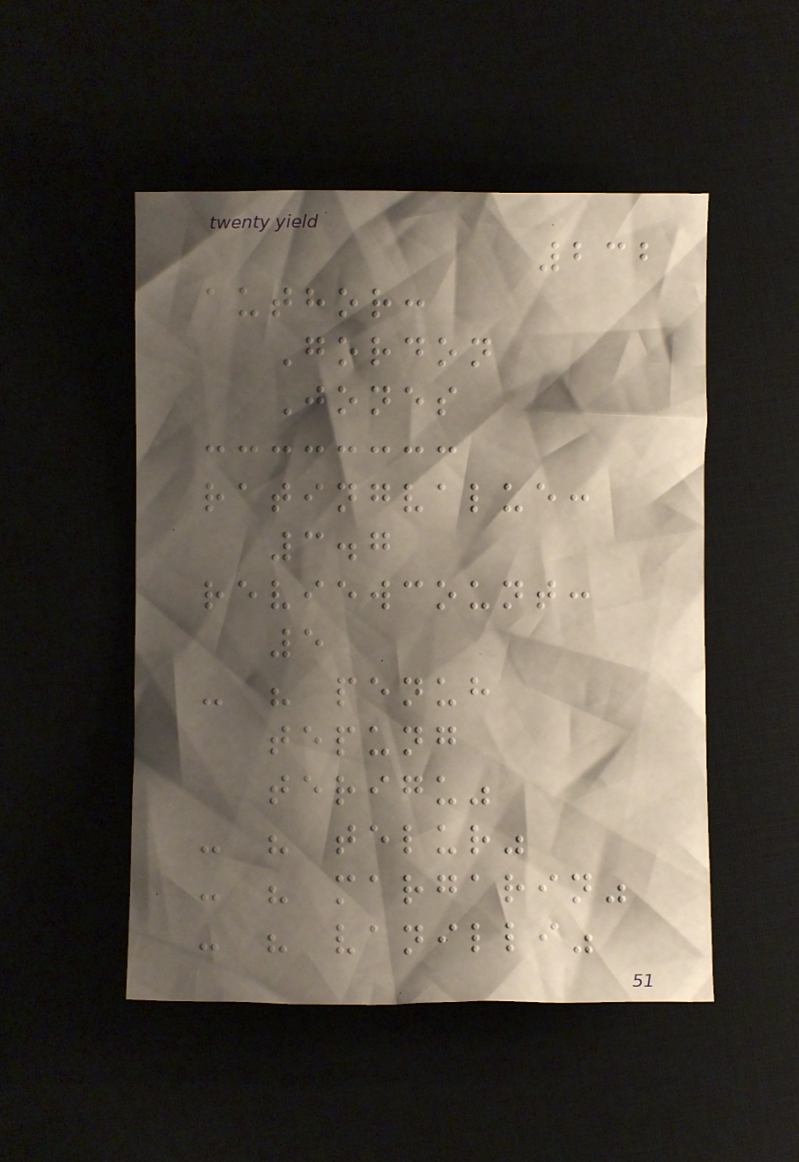232
author:
Gordon
Jones
ratingvalue:
3.7
reviewcount:
5
- " penuh
tepung
terigu"
- " telur"
- " margarin"
- " vanilli"
